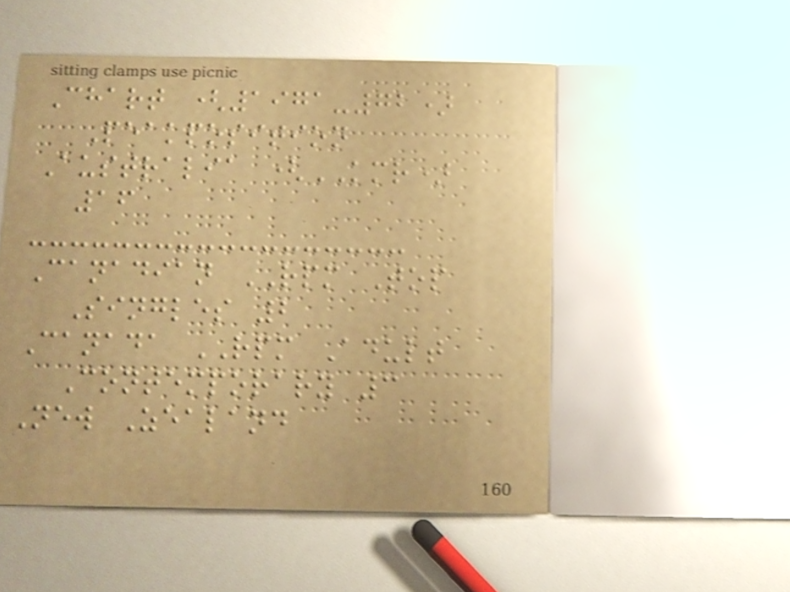Chart (1971-72)
Peakposition
Australia (KMR)
16
Canadian RPM Top
Singles 2
Canada RPM Adult
Contemporary 3
New Zealand
